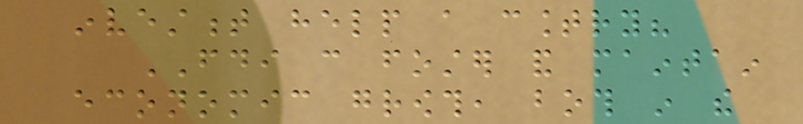investment help a country?
FDI can foster and maintain
economic growth, both in the
